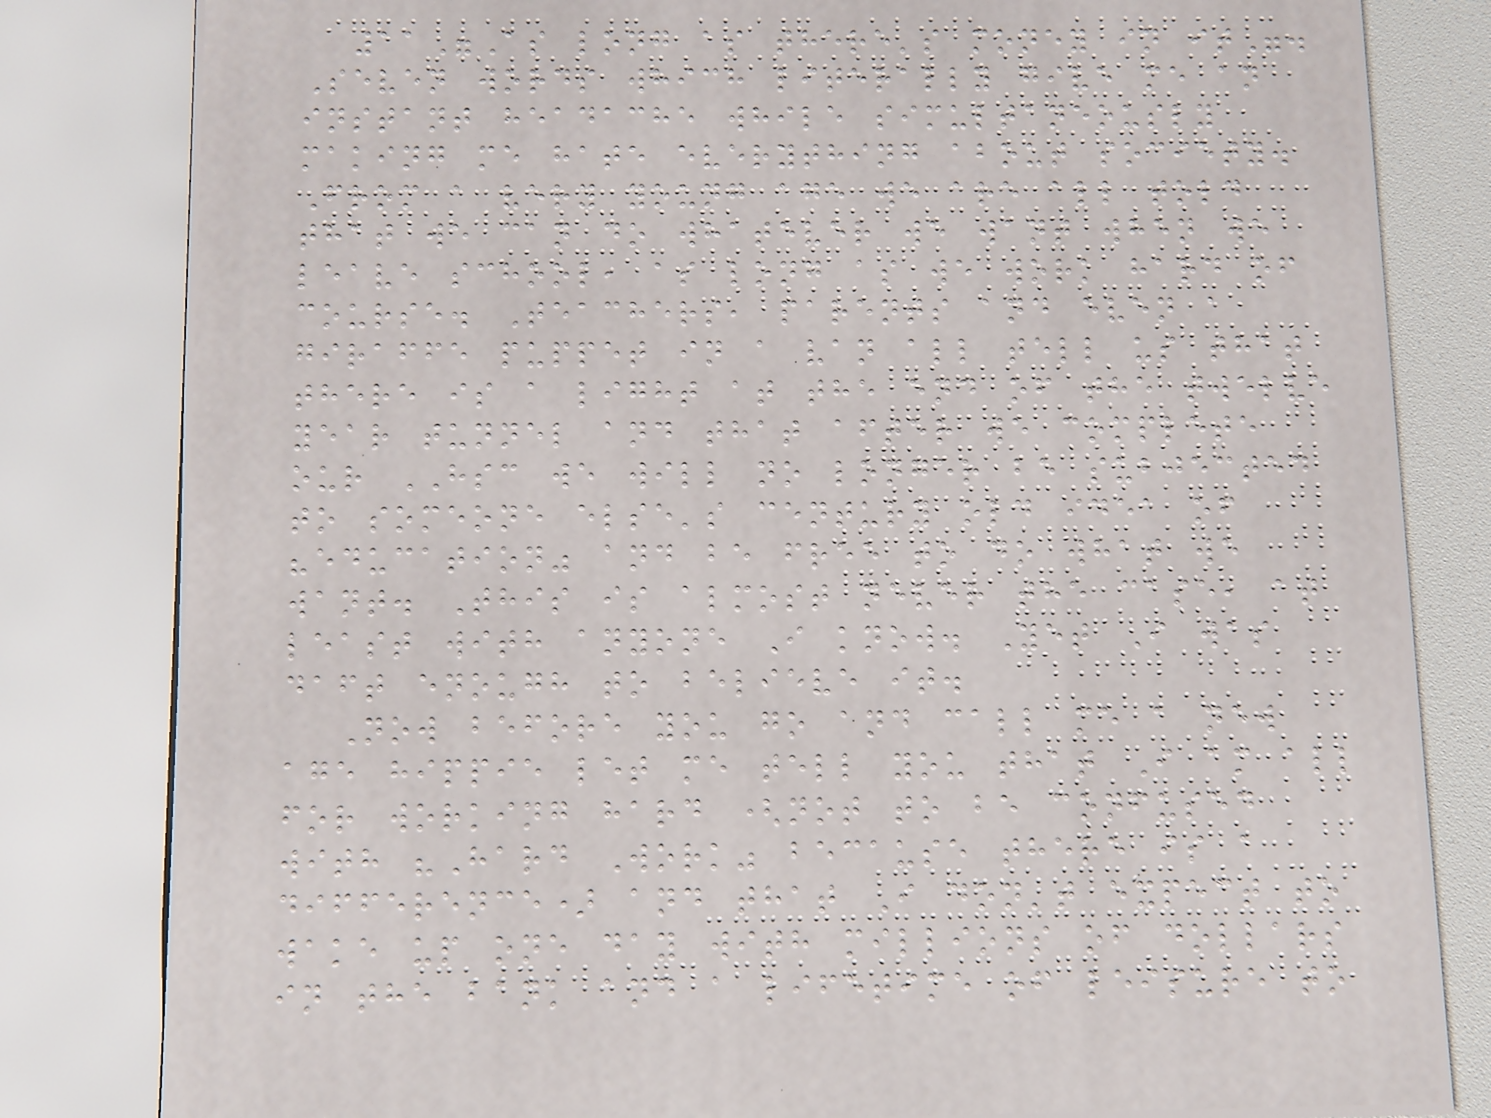11"As long as there's money in it".
Seven words which literally give me an
instant headache while simultaneously
making me hate everything about society.
From a very young age we are all told
that we can do whatever we want when we
leave school, as long as we work hard of
course. Teachers, parents and even a
giraffe puppet in a van all tell us that
there is a light at the end of the twelve
year tunnel and that after we complete
our HSC we will no longer be subjected
to someone else's century old idea of
"education" and be free to do what we
want. This is almost never the case, at
least with anyone I know. Yet I was
daft enough to believe it.
Now before you go and call me a new
age hippie let me tell you that I am all
for working hard (not to be confused
with "Hard Work" because there is a
difference) and that I don't expect to
wake up one day with millions of dollars
in the bank and a lifetime of leisure to
